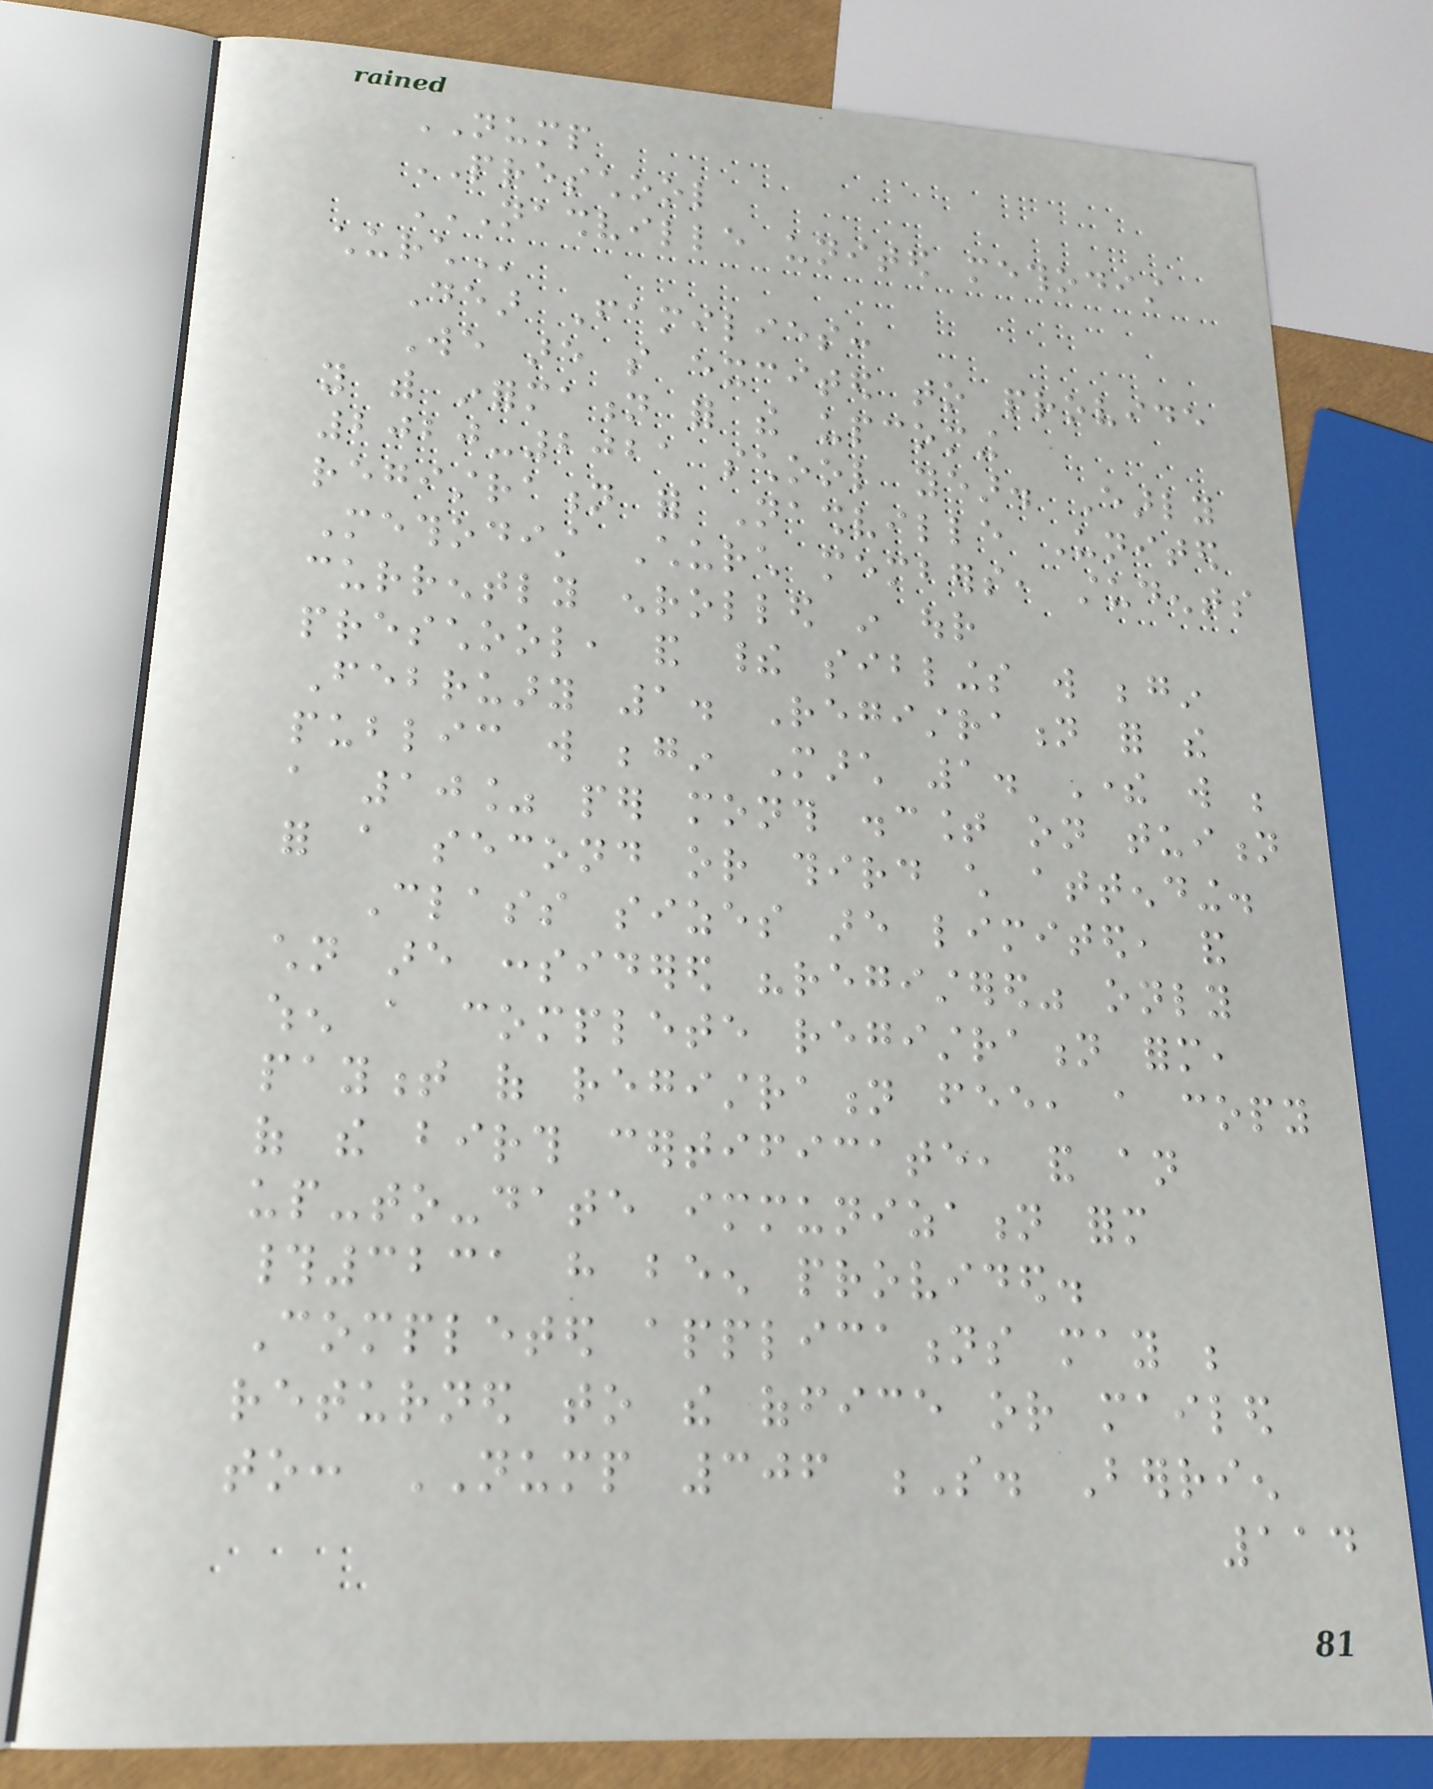NUMP
PRESCHOOL
NASHVILLE UNITED METHODIST
CHURCH
Dear Families:
We are so excited to provide
you with information for the upcoming
2020-2021 school year. Early
registration for Nashville United
Methodist Church members, students
currently enrolled in our
preschool, and their siblings will begin
February 1. Registration for the
public will begin March 1. There will be
a 10% per month discount on tuition
for a second or third child attending.
Class sizes are limited, and
children are considered "registered" only
when a complete registration form,
payment of registration fee, a copy
of the birth certificate, and an
up-to-date immunization form
#3231 have been provided.
Completed applications may be
returned to the office or mailed
to: NUMP 306 S. Berrien
114
